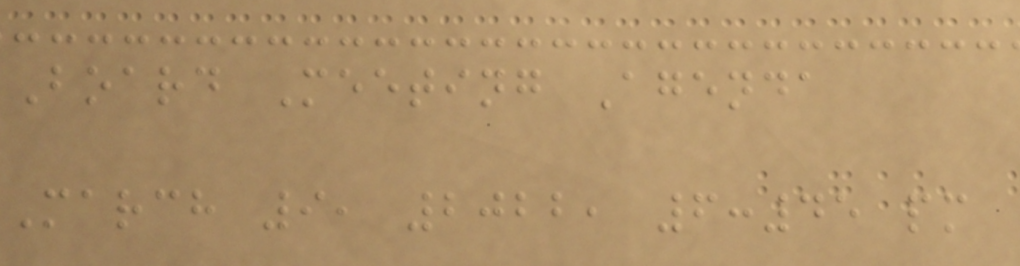Board Meeting Agenda
March 9, 2022, 6:45 pm
